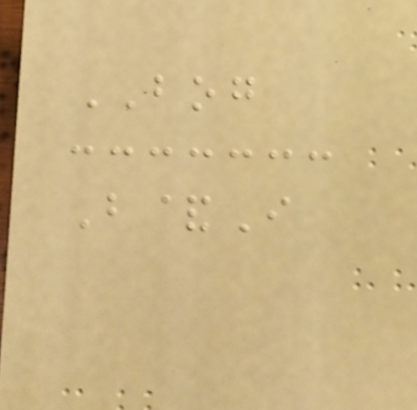BOG
B&I
